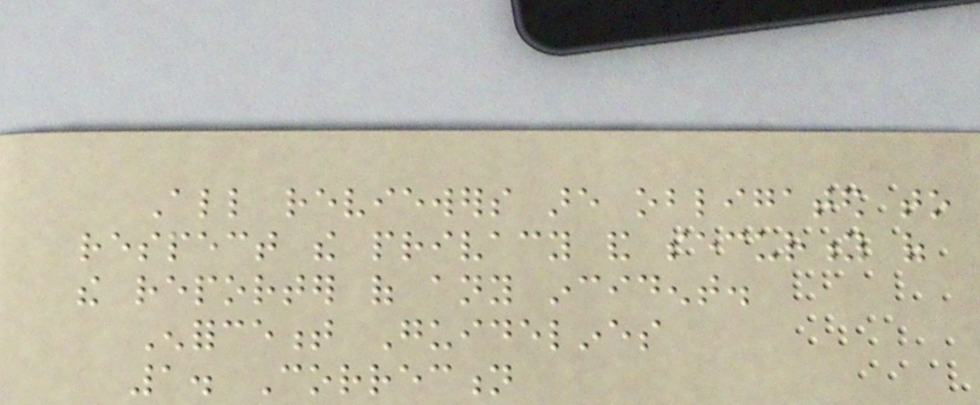All reviewers are obligated to
respect the privacy and security of
the reporter of any incident.
Enforcement Guidelines
1. Correction
